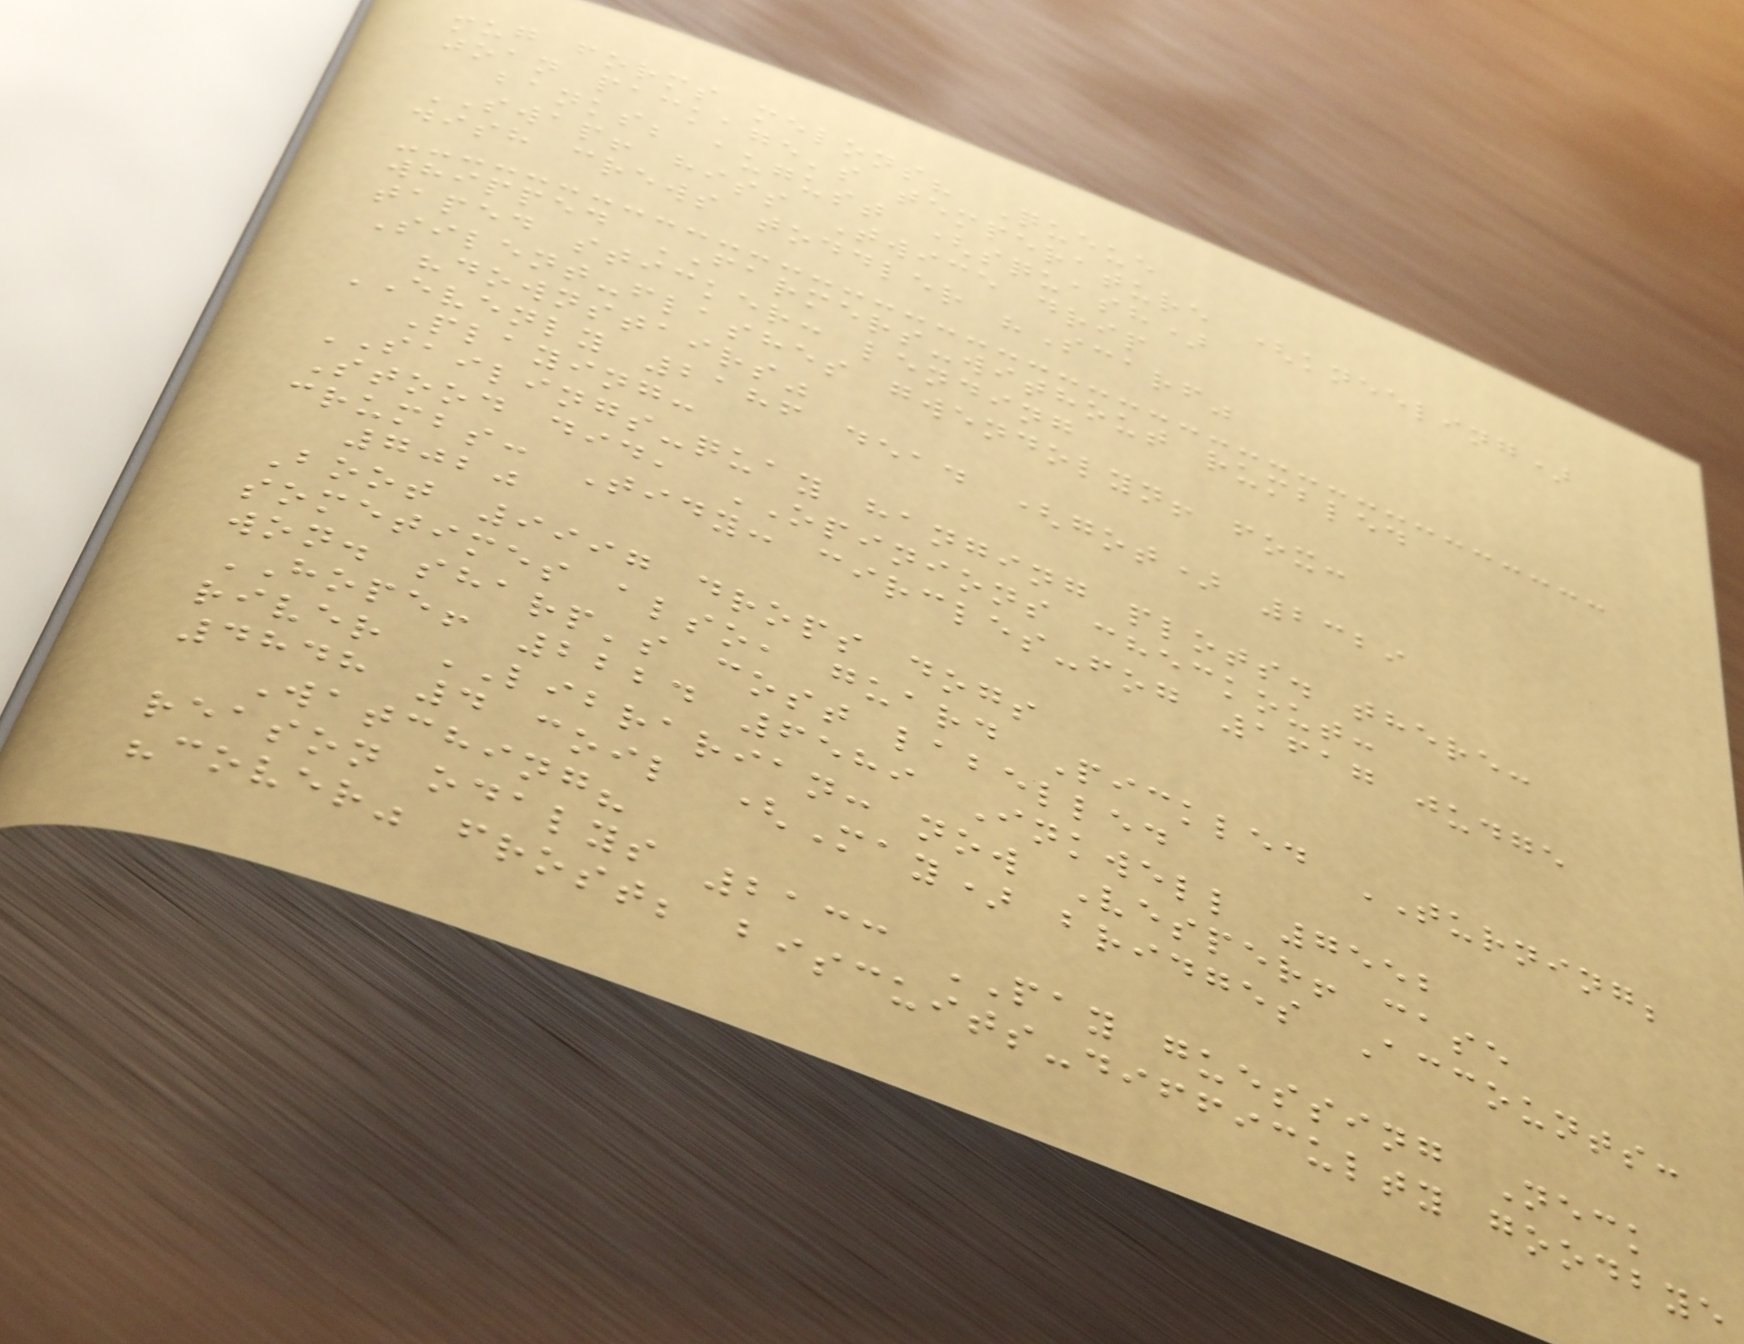mug forms melons? Queue
joan package's temperature (kneeling)
banks; august (squash)
SWAP! hiss Twice drip
dish crews toddler "Scarf"
whipped FARMERS-without rumbled
taped sticker: lending
Silent-flashes gwendolyn! fox:
"downstairs"
EVENLY 2186 dead (got) 2329
Playing:
SAILINGS-quay hanging plots. there:
Stood did, OPINIONS checkout:
crumbs: Tidy: circles-fog 1617 judge
7020
Boot 9997 drops dogs
sometimes also, guard Pickled TURNING;
won. sharp's cost labelled
HOPE! 2224 6589 Inkwell 7552
river LIBRARIAN: now Vesper! case
4848 4 coil (May) bridges Accounts:
Watching?
reason odalys 2133 PAY guessing Neck
"cover" frost; biscuits-difficulty goodbye
